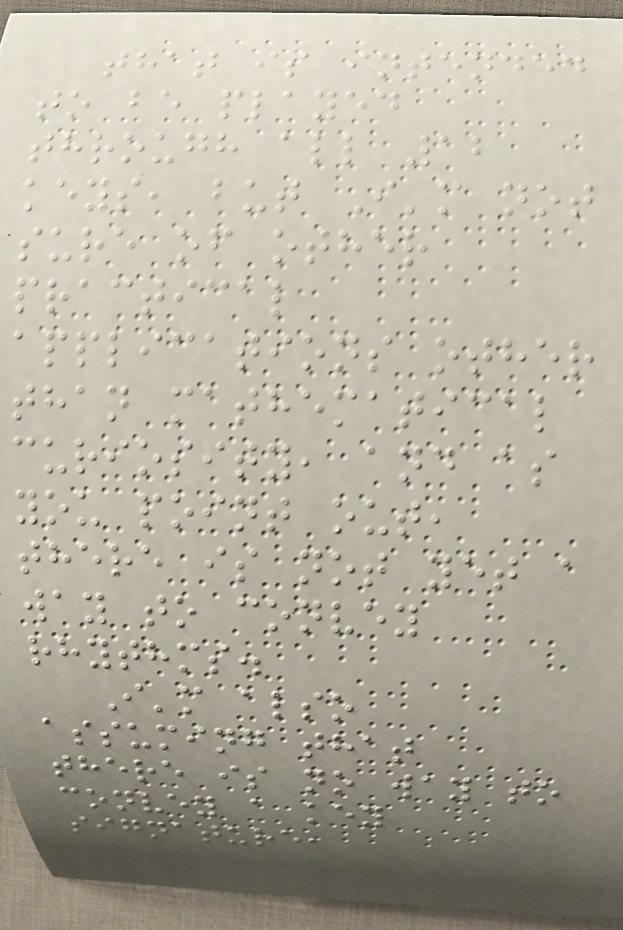that is intended
to be played
through all 12
keys, but I'm not
sure of other
practical
applications other
than mathematical
curiosity, and as
you point out,
there is not yet a
way to convey
rhythms.
I'm also
assuming that
there is no way to
convey a key
signature,
